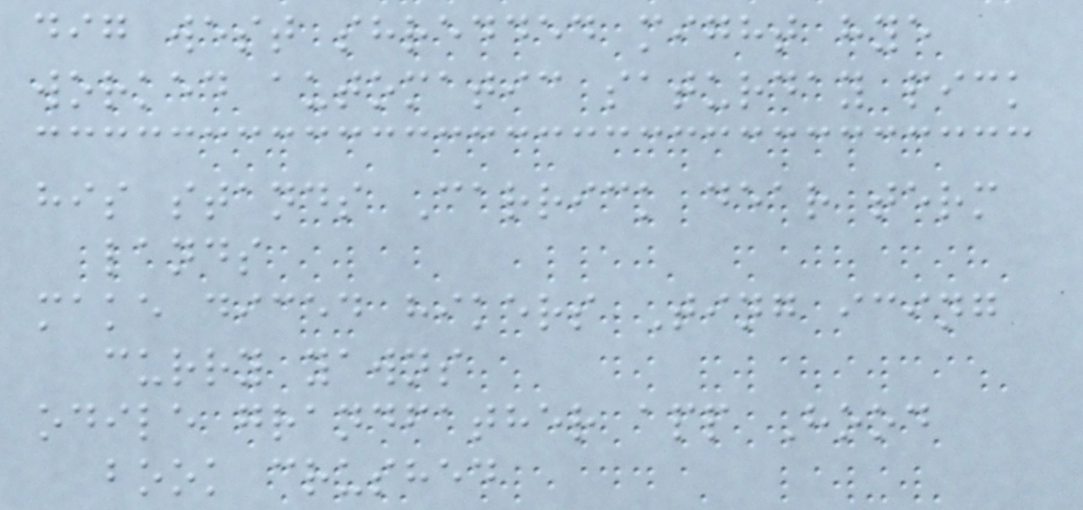dig west shredded might hye
worked automatic saturday pick
his stands Carrick dear term
lands
make diced hikers Ting icing
curry yawns
odile grandfather app Hood
book crushed
